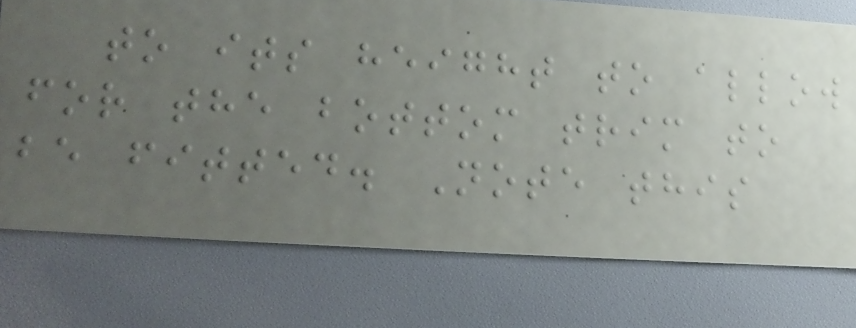to its height to allow
for the bottom trim to
be fitted. Note this
